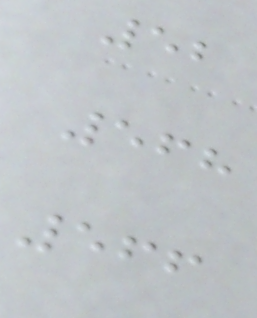52
568
566
